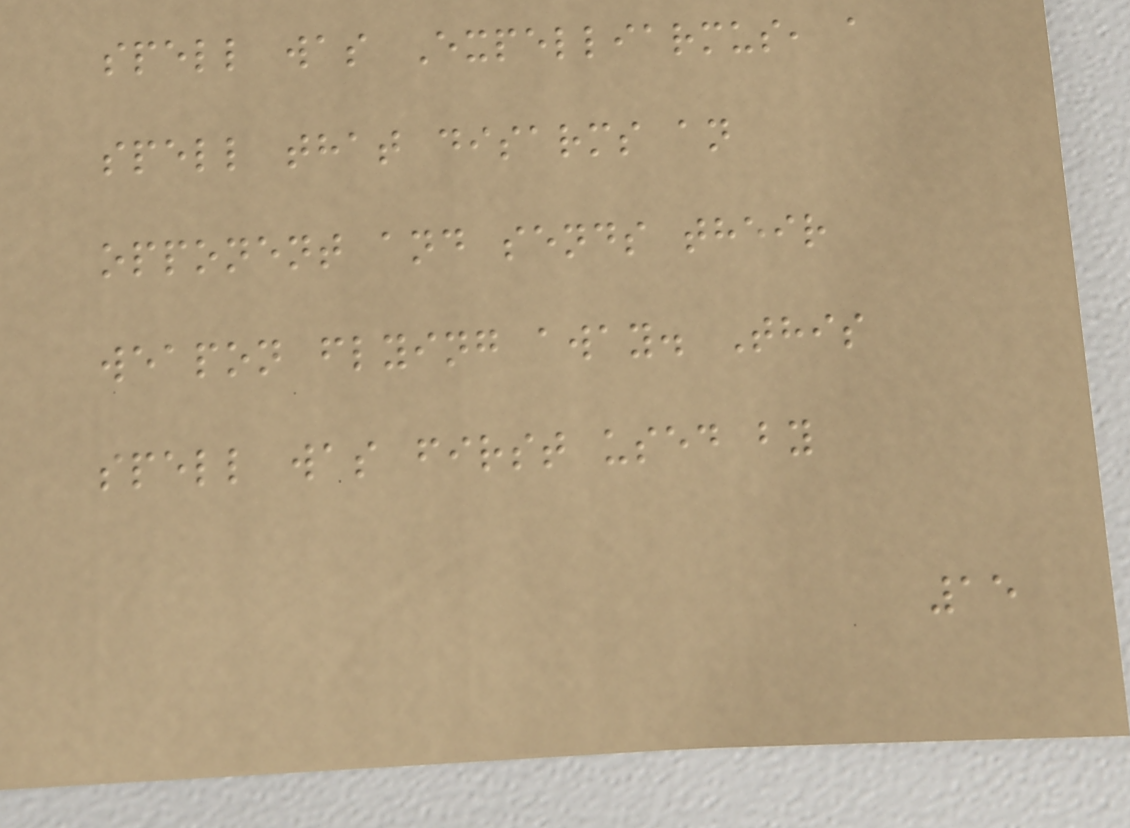spell was Expelliarmus, a
spell that disarms an
opponent and sends their
weapon flying away. This
spell was first used by
15
